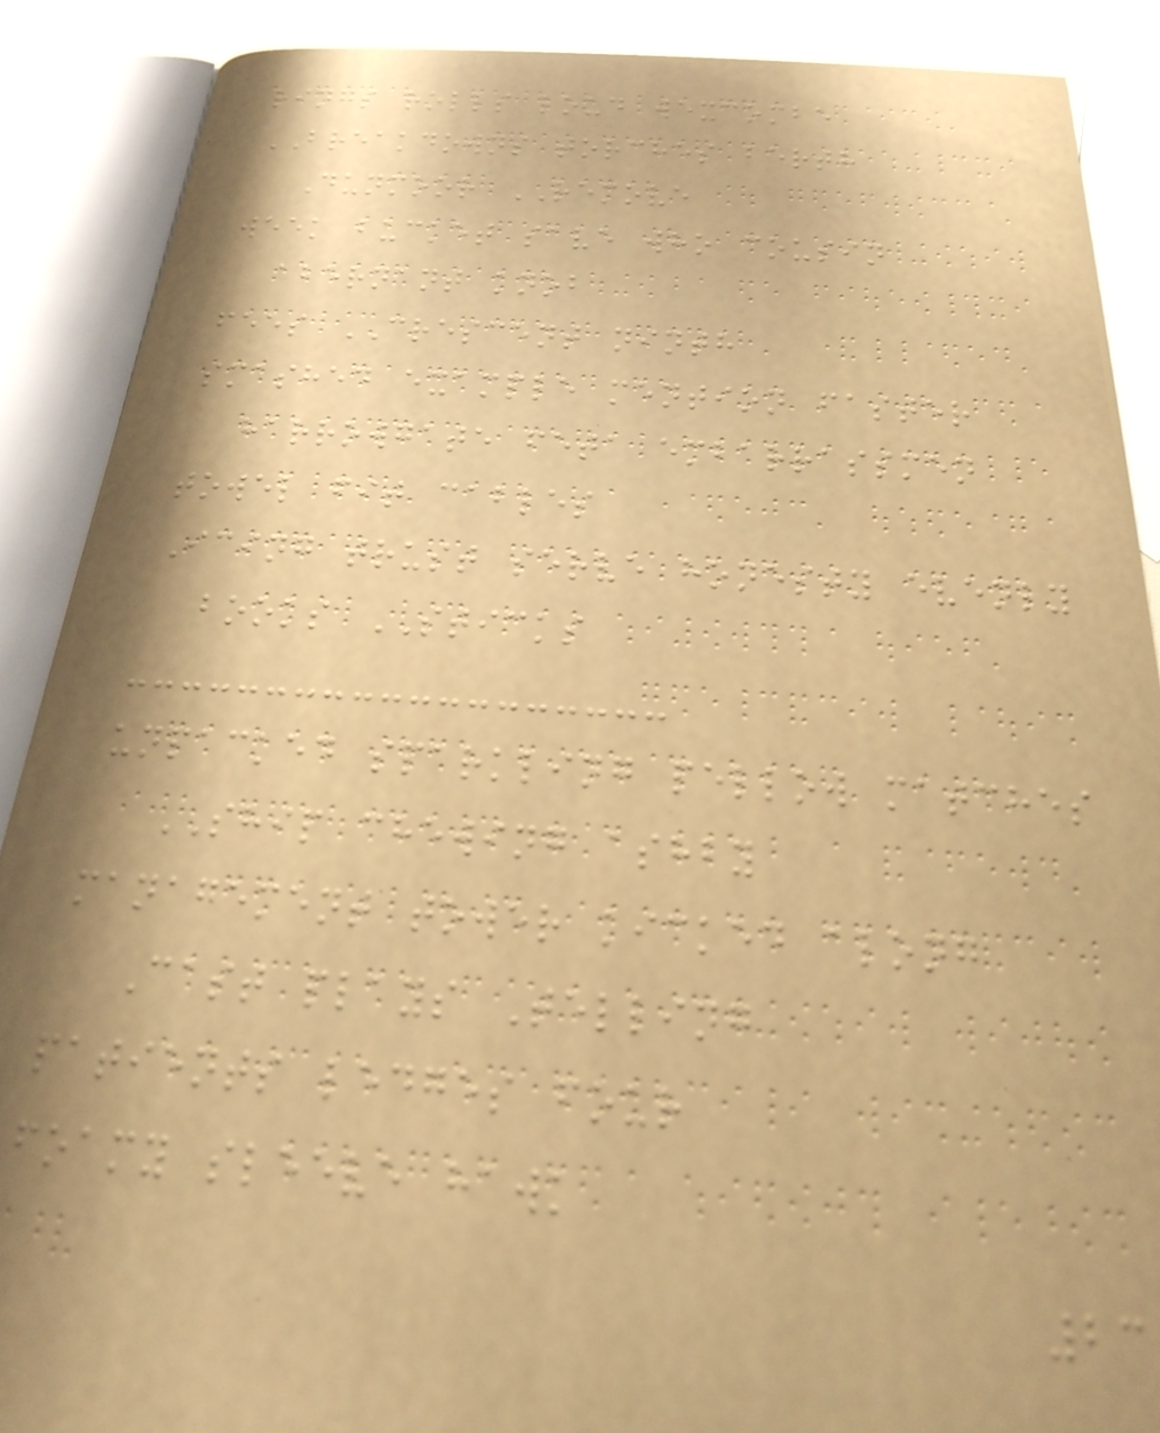rings rolls loud wexcombe
BREAKDOWNS torches berth
Dunmoor REMOVE
week bucket save who cousin
abernant knob
fees CRESCENT ninth
smashed example mention faster
harrowgate feta embarrassmen
towel fit cables
Icing trust serve honesty evenly
books STICKS
unpacked sparkling pellow matches
SHIP chewing ashby
management tower kicked along
Cast plays Telling
patients ledges four
foamy sleeve hawk
23
